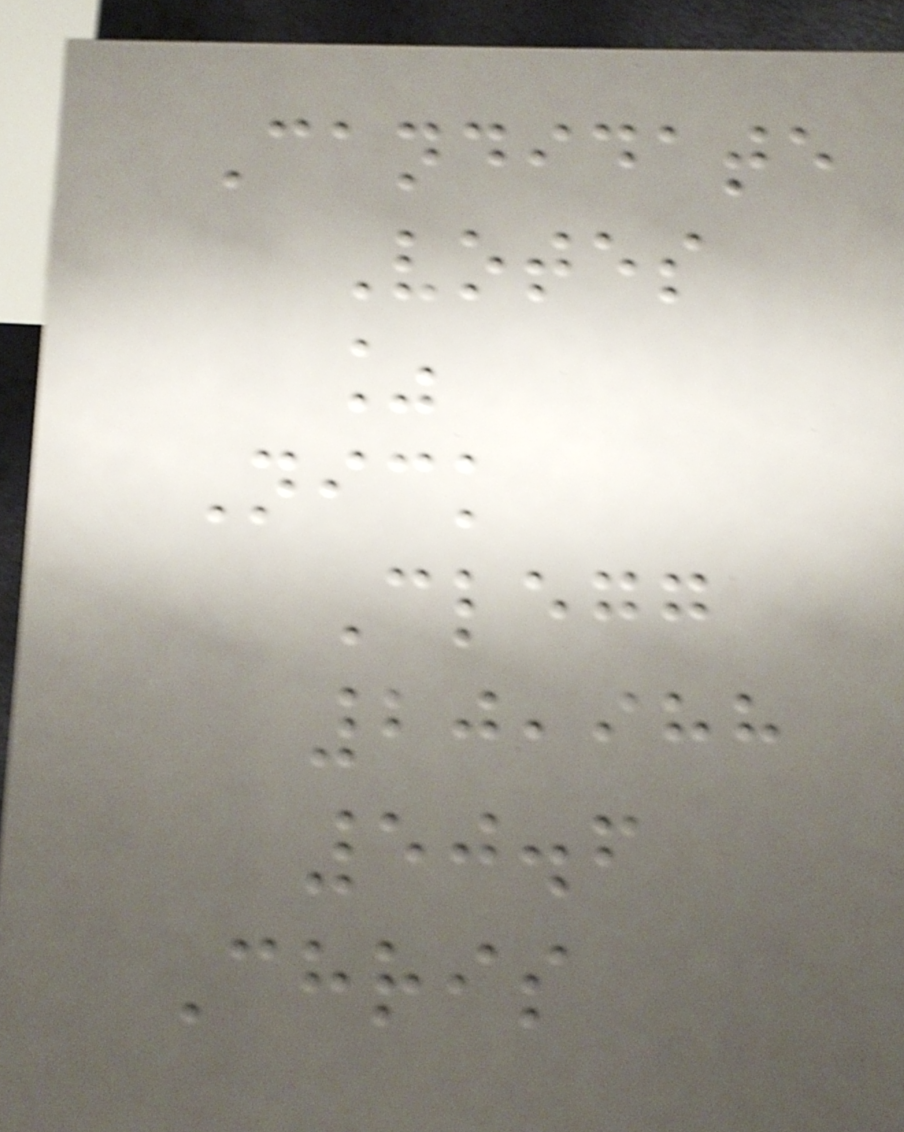Candidate
Votes
%
Nick
Clegg
20,988
50.6
Chris
